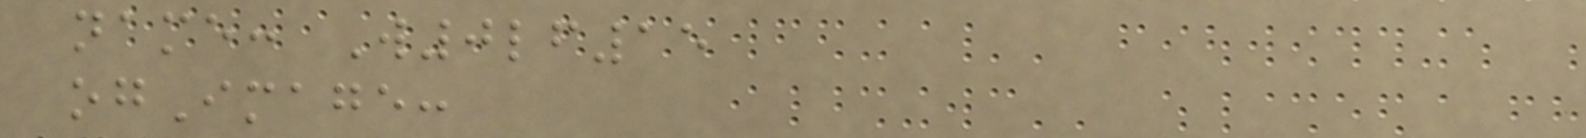name: W0lf15
ogImage:
